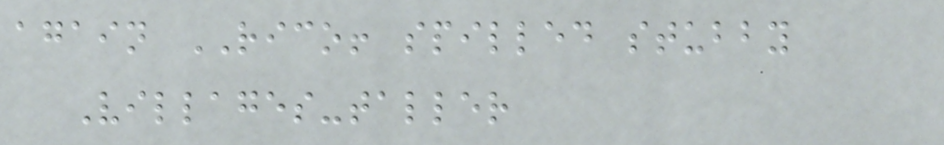again RICO! spilled stubby
Villages-taller
